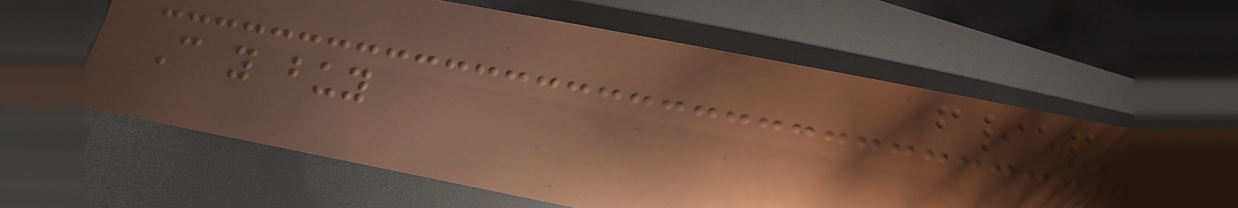Can you buy
